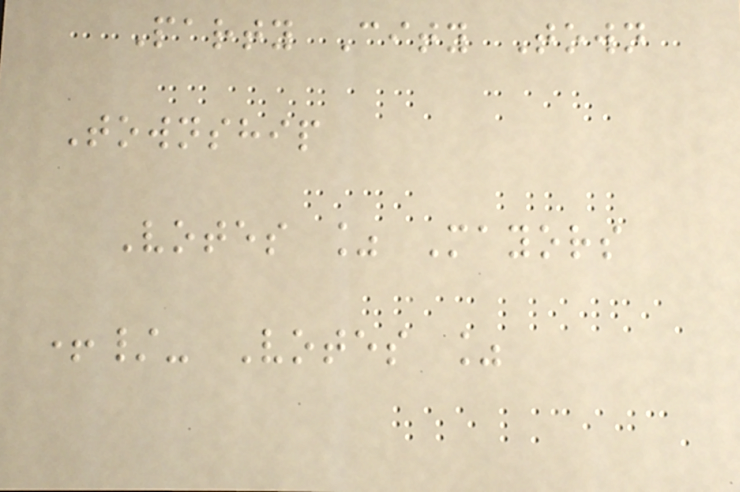Party City Town
Township
Votes % Mayors
+/- Votes %
